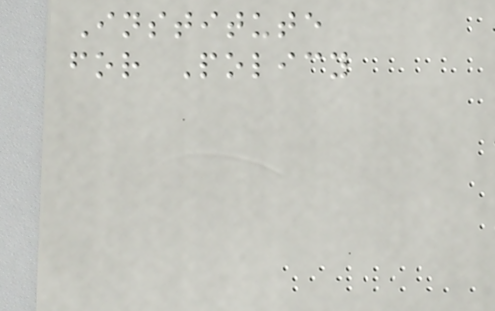Institute
for Policy
